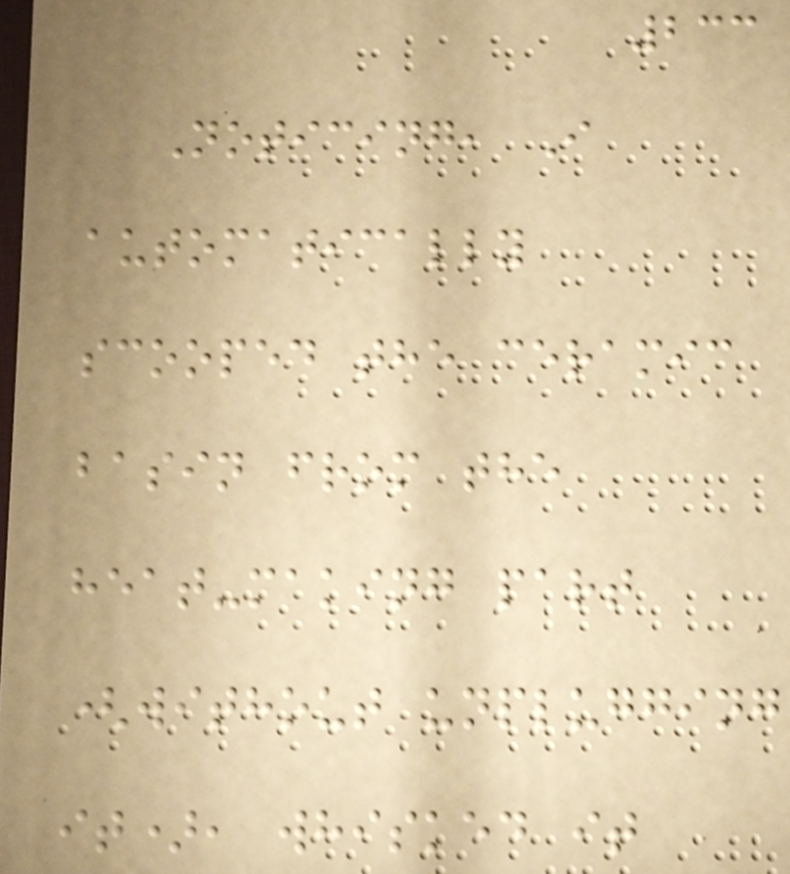233
Noticing, I
automatically
scooped the ceramic
basin from the
heat-making part
(without unplugging
it), whisked it
